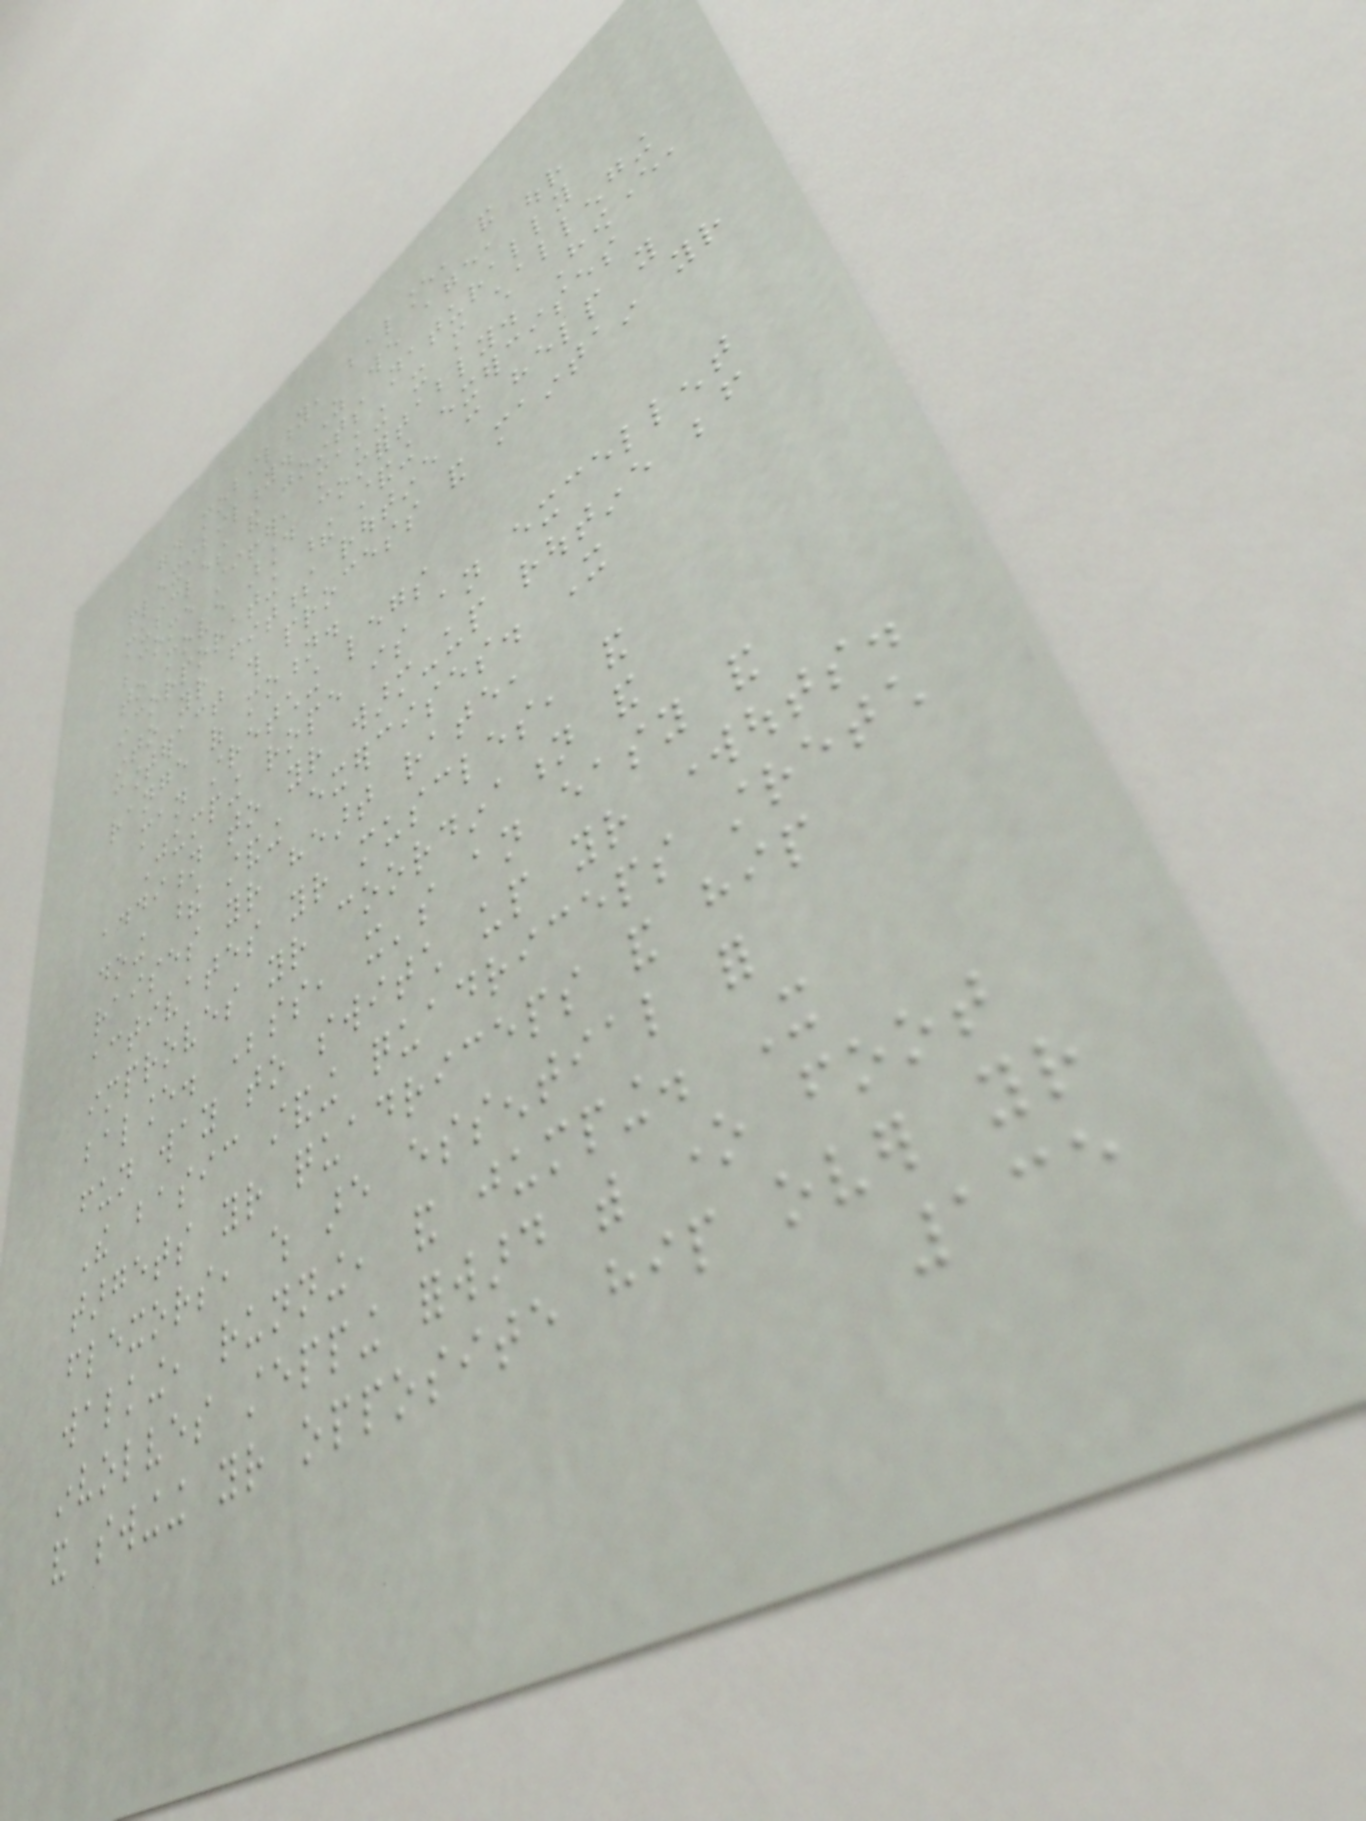good mobility, balance, and
flexibility. As we age, our
muscles and joints naturally
become stiffer, making it more challenging
to move around comfortably. However,
incorporating these standing exercises
into your fitness routine can help you
counteract this process and maintain your
range of motion.
man stretching legs
Jumping rope is an excellent
addition to your warm-up routine before
doing these standing exercises. It
raises your heart rate,
activates your muscles, and
improves your coordination and
balance. Besides, it's an easy and
fun way to switch up your workouts.
The basic standing quadriceps stretch
targets your quadriceps and hip
flexors, which are essential for
walking, running, and jumping. It
involves stepping forward with one foot
and swinging your opposite hip over your
135
